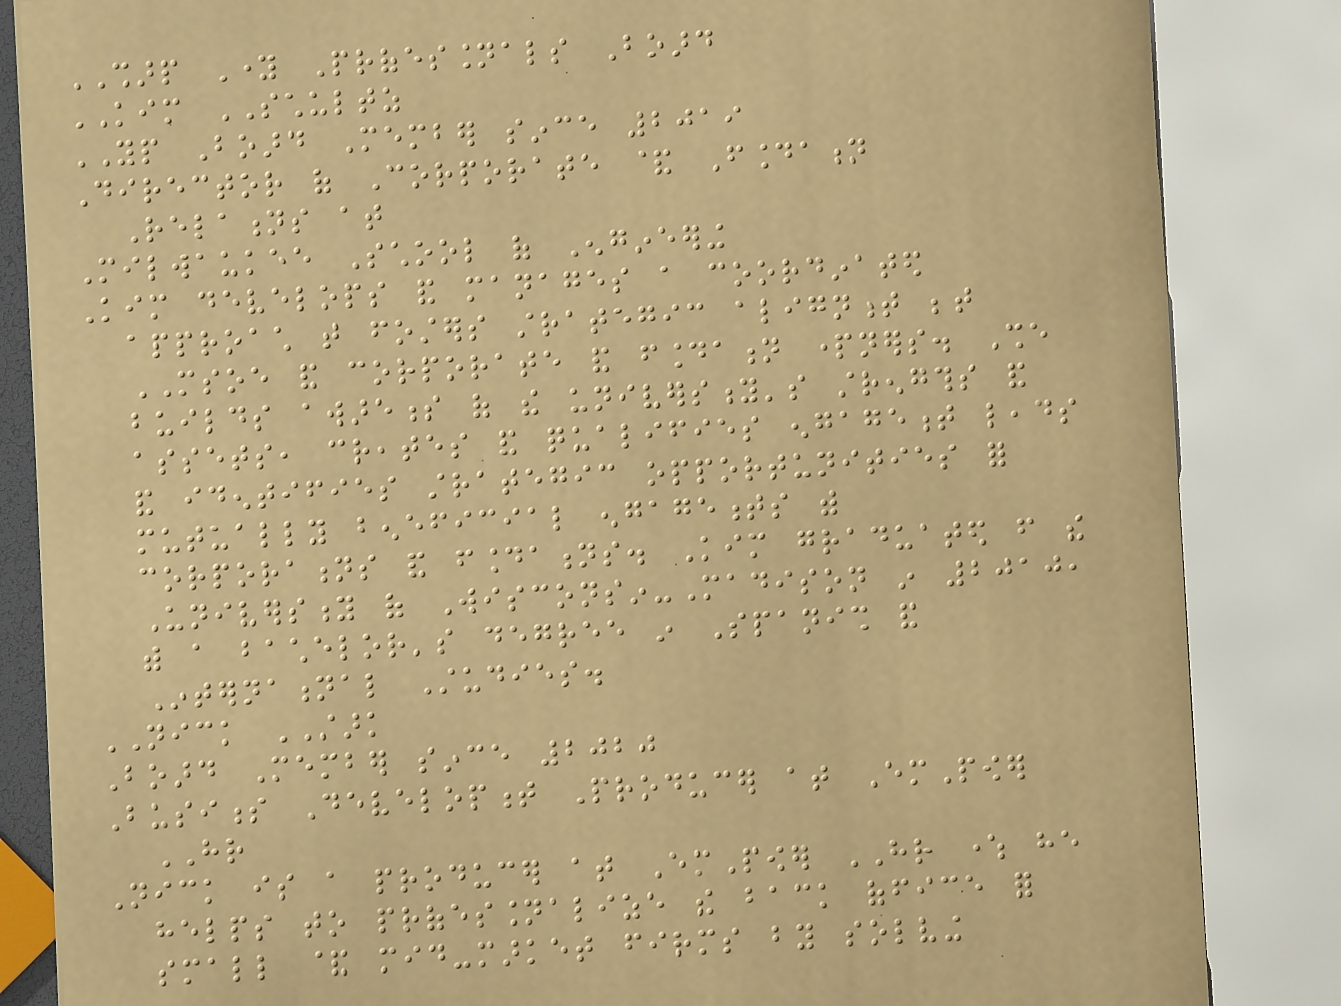SHARP Young Professionals Board
KIM SCHULTZ
YP Board Member since 2019
Director of Corporate & Foundation
Relations at
Milwaukee School of Engineering
Kim develops and manages a coordinated
approach that fosters strategic alignment between
MSOE and corporate and foundation partners. She
builds awareness of the university's strengths and
assets, creates and qualifies engagement leads
and identifies strategic opportunities for
mutually beneficial engagements with
corporations and foundations. Kim graduated from the
University of Wisconsin-Madison in 2010,
with a bachelor's degree in Spanish and
International Studies.
NICK STARK
Board Member since 2020
Business Development Producer at EmPower
HR
Nick is a producer at EmPower HR where he
helps to professionalize the back office for
small & mid-market firms by solving
